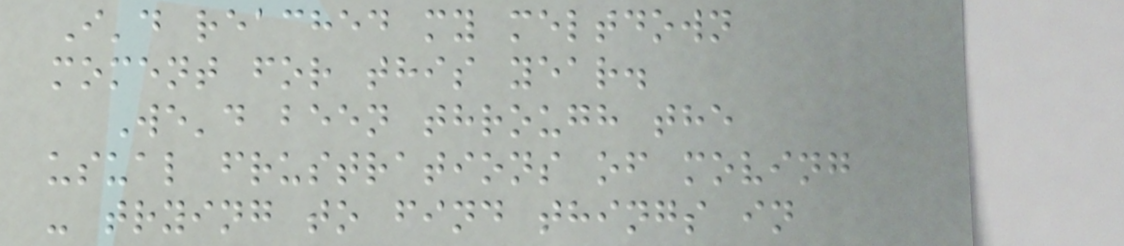I'd reached my meltdown
moment for this year.
We'd been through the
usual frustrations of moving
- trying to find things in
